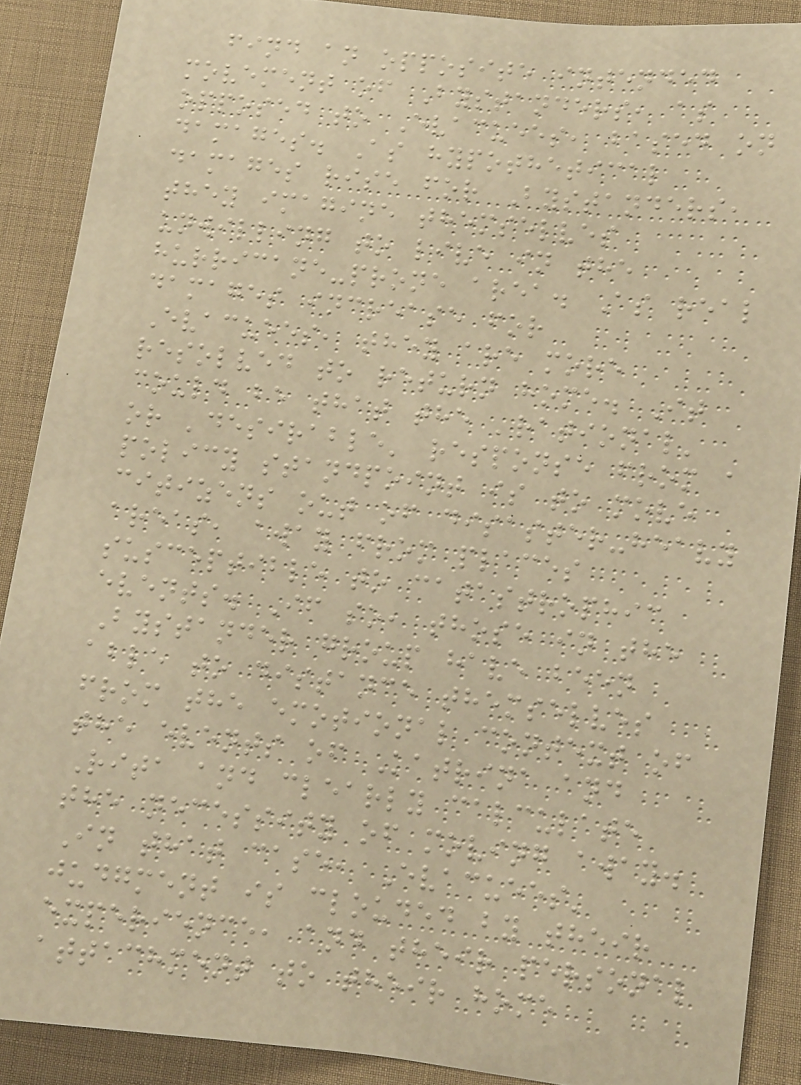find an opposite intended
movement of Bystanders, as
opposed to Evacuees, based on
damages. As hypothetical
damages rise for Bystanders,
they imagine themselves
unwilling to live in the
hurricane-prone area. As real
damages increase for
Evacuees, they are more
resolved to return home. It
could be that the 'rational'
or 'desirable' response from a
policy standpoint is to move
citizens out of disaster-heavy
areas, away from places
susceptible to catastrophic
events. If so, those in the
Bystander group have been
able to distance themselves
from the emotional context of
the events of Katrina and
Rita and clearly calculate
the necessity of moving away.
In that case, Evacuees'
judgment is clouded by their
experience, and their personal
attachment to their home
